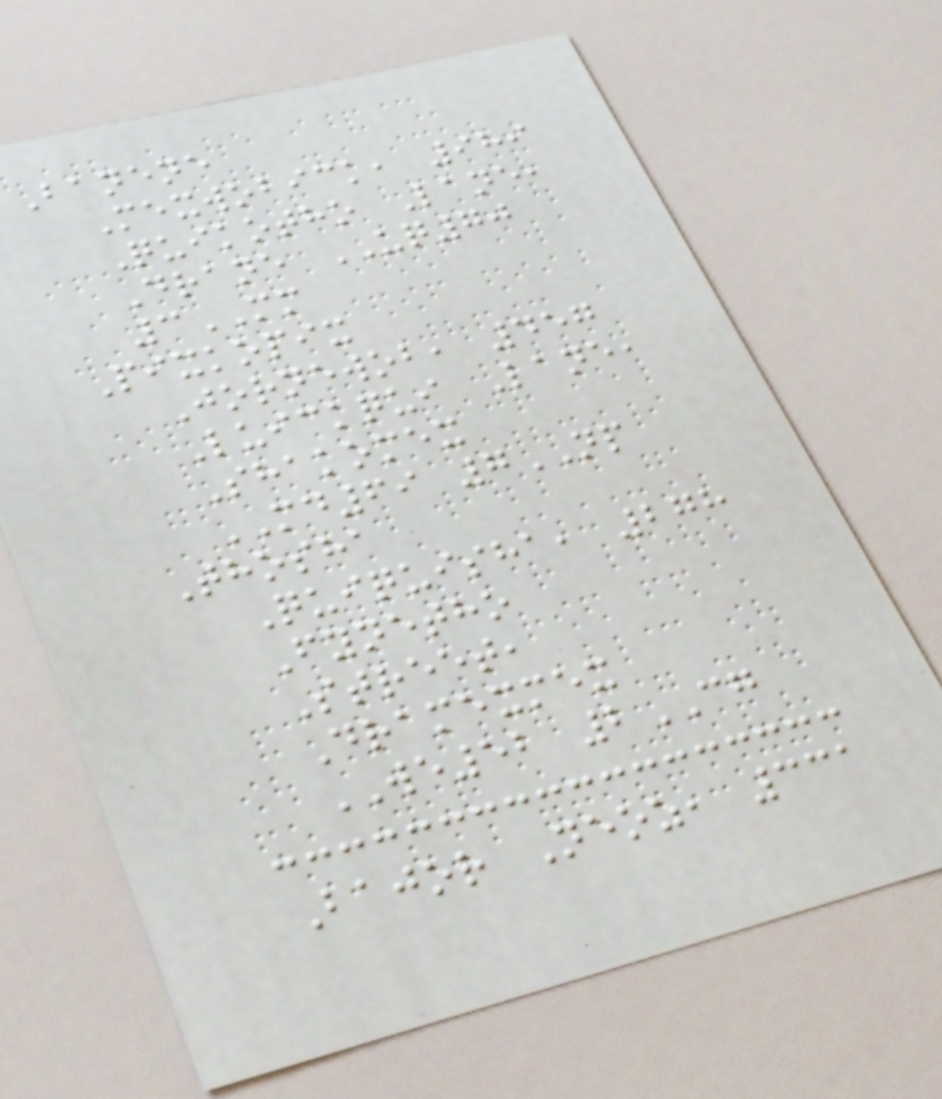Banene
Mexwobick, 989
Quikotho Lane,
Drane UQ70
3MM
Pixkopix
Jornewob, 457
Luickqui Lane,
Shakomex
MD69 7NP
Thosha
Quiquisha, 278
Fynetho
Street,
Dramexmex
WE52 2CG
Bajor Neoz, 331
